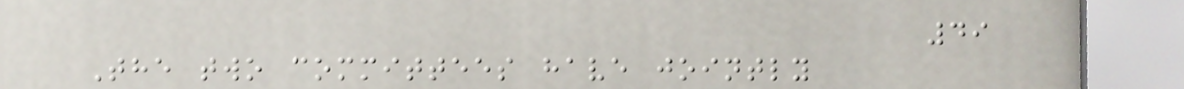49
The two committees have jointly
